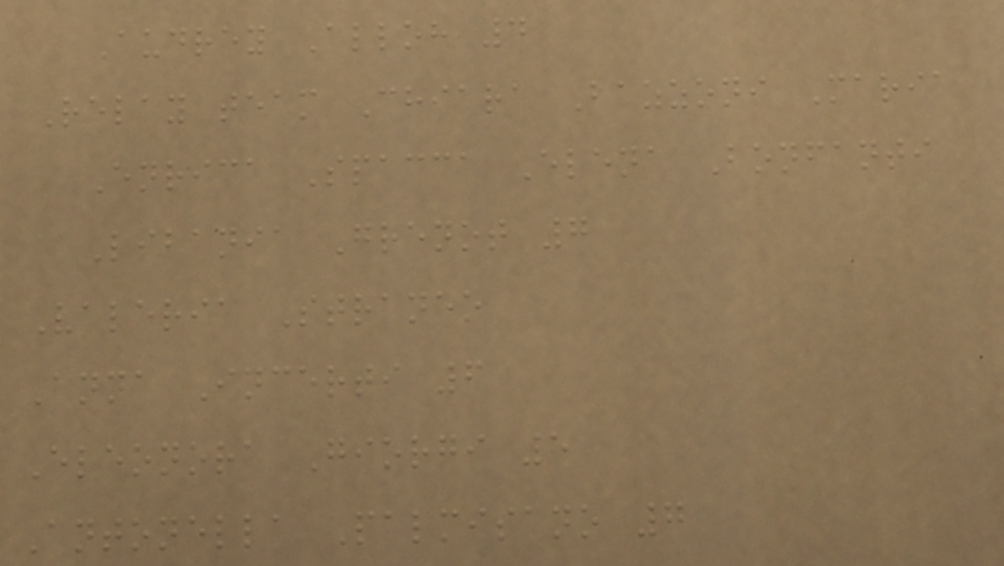Audrey Alloh 4
Relay team Chiara Bazzoni Maria
Enrica Spacca Elena Bonfanti
Libania Grenot 7
Valeria Straneo
Anna Incerti 6
Eleonora Giorgi 5
Antonella Palmisano 7
